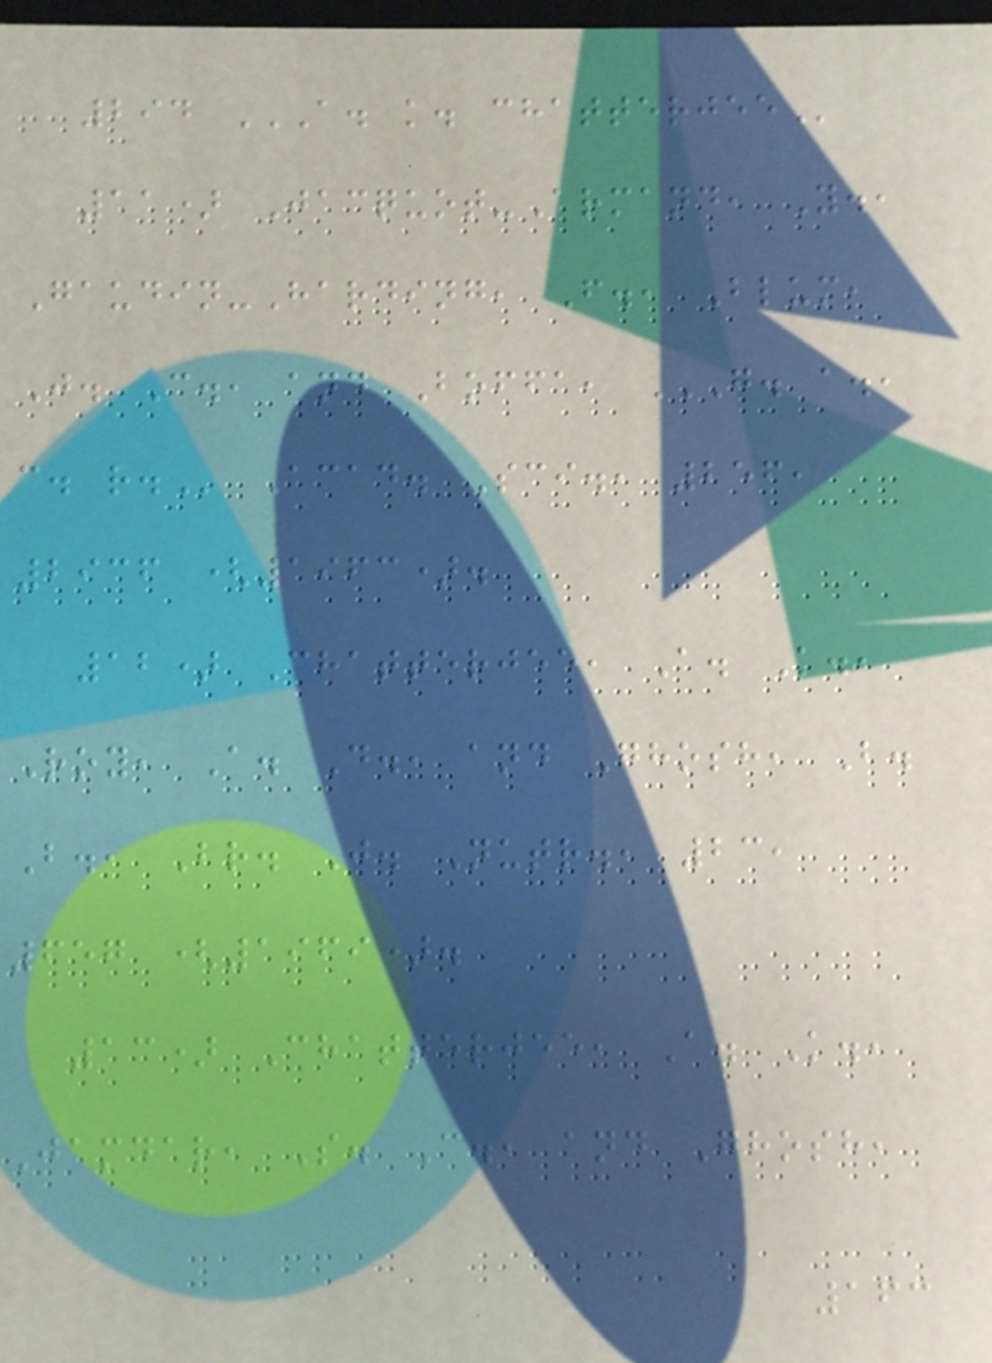294 A. K. CHATTERJEE
11) Jacquot-Armand, Y.,
Gaudin-Harding, F., Blum,
J. C., and Boffa, G. A.,
C. R. Acad. Sci., 256,
2936 (1963).
12) Chatterjee, A. K.,
Roy, A. D., and Ghosh, B.
B., Br. J. Nutr., 23,
657 (1969).
13) Chatterjee, A. K.,
Jamdar, S. C., and Ghosh,
163
